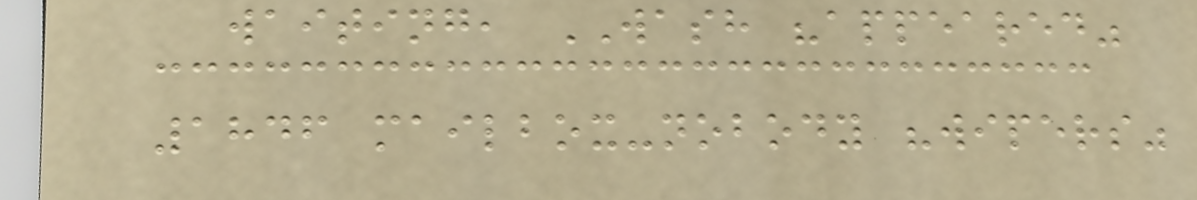waiting, WASH "appeared"
1846 mailbox-nobody "wipers"
